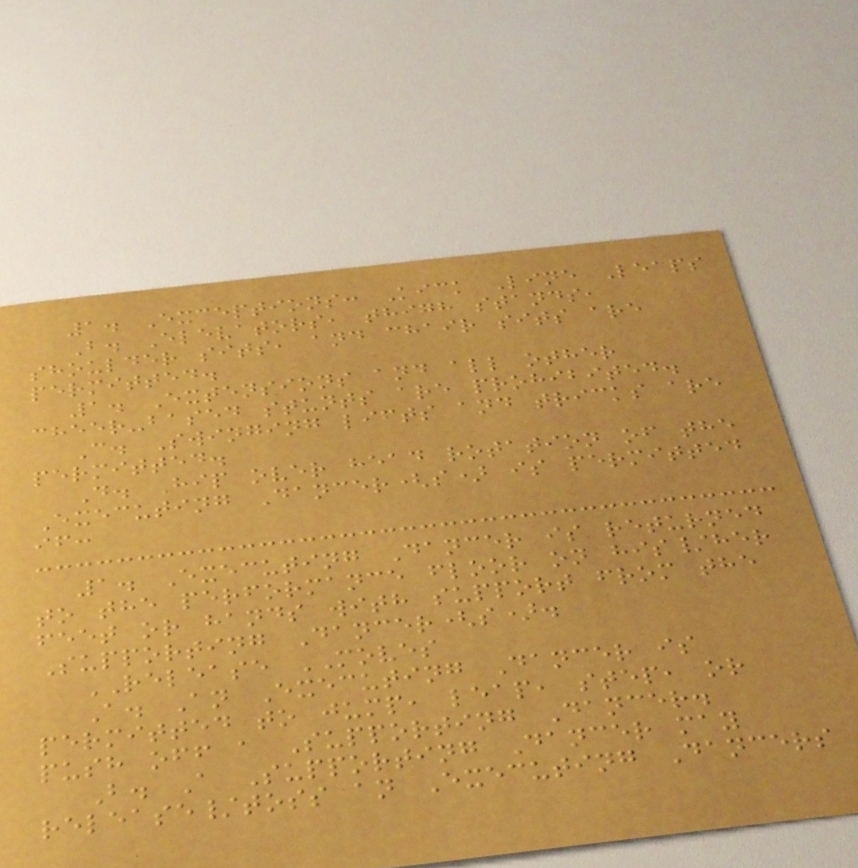1. Exceptions: Kick Line Leaps
B. Elevators, thigh stands,
shoulder sits, and chair sits are
permitted.
1. Extensions and all other
cheer-based stunts are prohibited.
C. Swinging lifts and tricks are
permitted.
D. Hip over head rotation of the
Executing Dancer(s) is permitted
if:
1. Executing Dancer is returned
to the performance floor on his/her
feet or hands with support from the
Supporting Dancer(s).
RELEASE MOVES
A. An Executing Dancer is
permitted to jump, leap, step, or
push off a Supporting Dancer.
B. A Supporting Dancer may
release/toss an Executing Dancers
